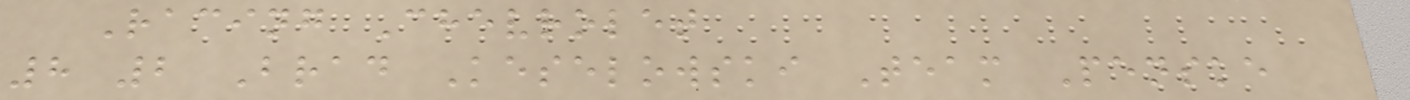Racing Chevrolet
8 2 Brad Keselowski Team Penske
